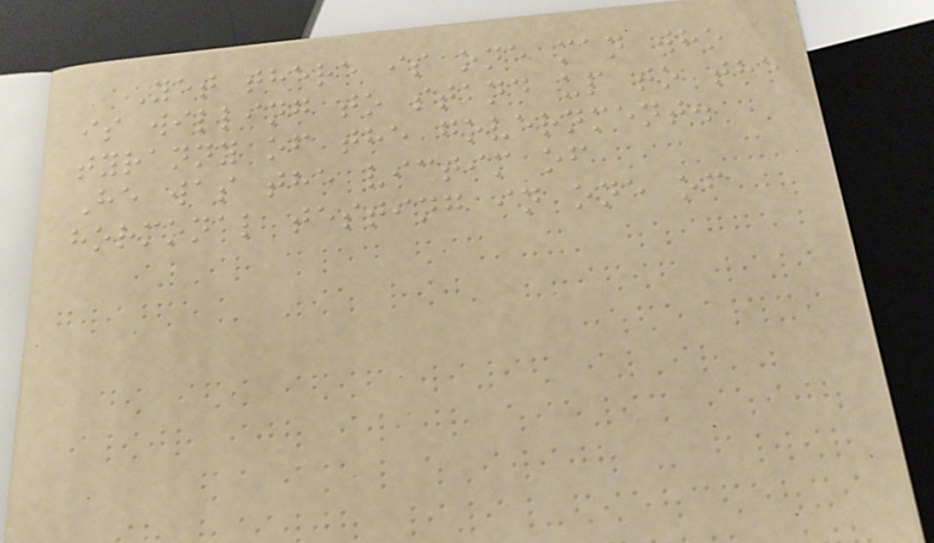Yet there is one man who
is willing to stand up to the
tyranny of the government.
He was the victim of
hormonal testing in one of
